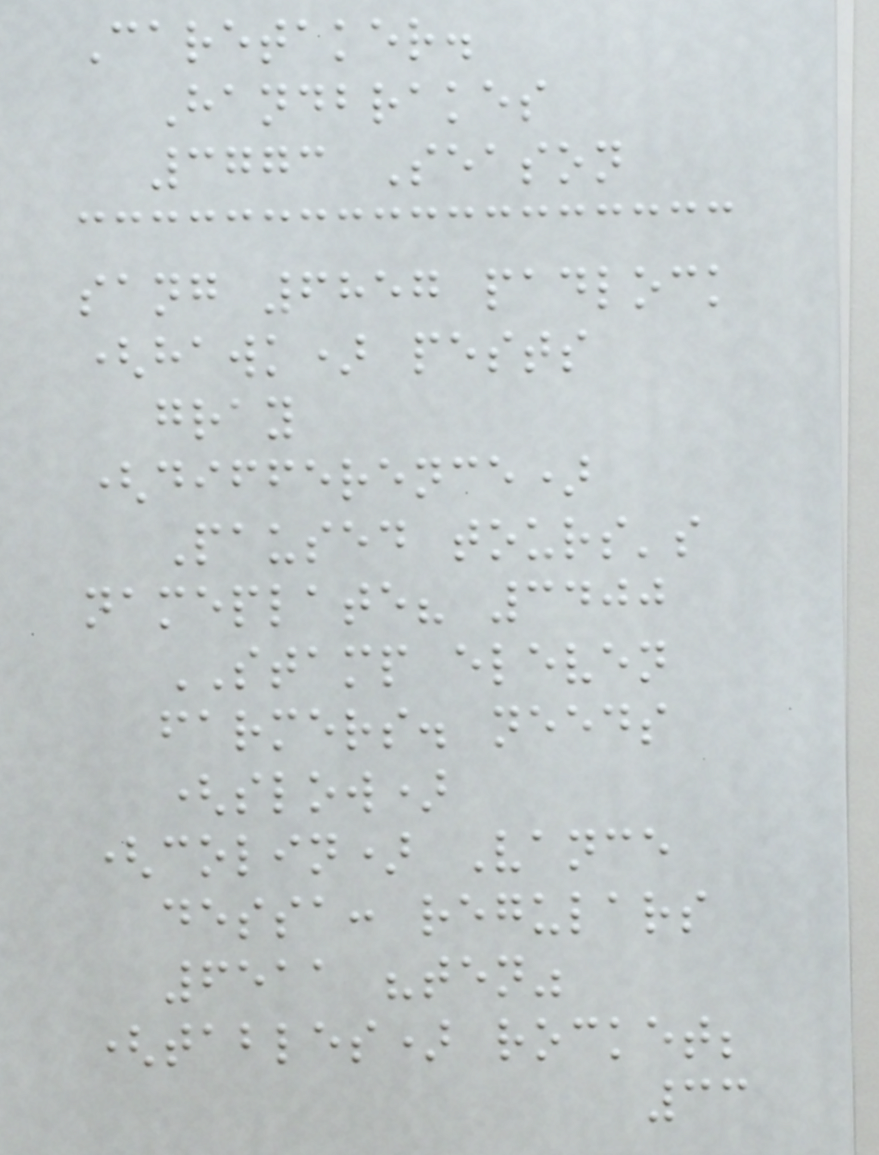Caretaker.
Handbrakes
3773 Season
sang 6857 padlock
(hawk) pests
gray
(difference)
Paused tours's
nameplate? 3400
STAMP eleven
farmers. needs
(slow)
(colin) Vance
dessa: regulars
6511 "ten"
(tables) rocket;
33
